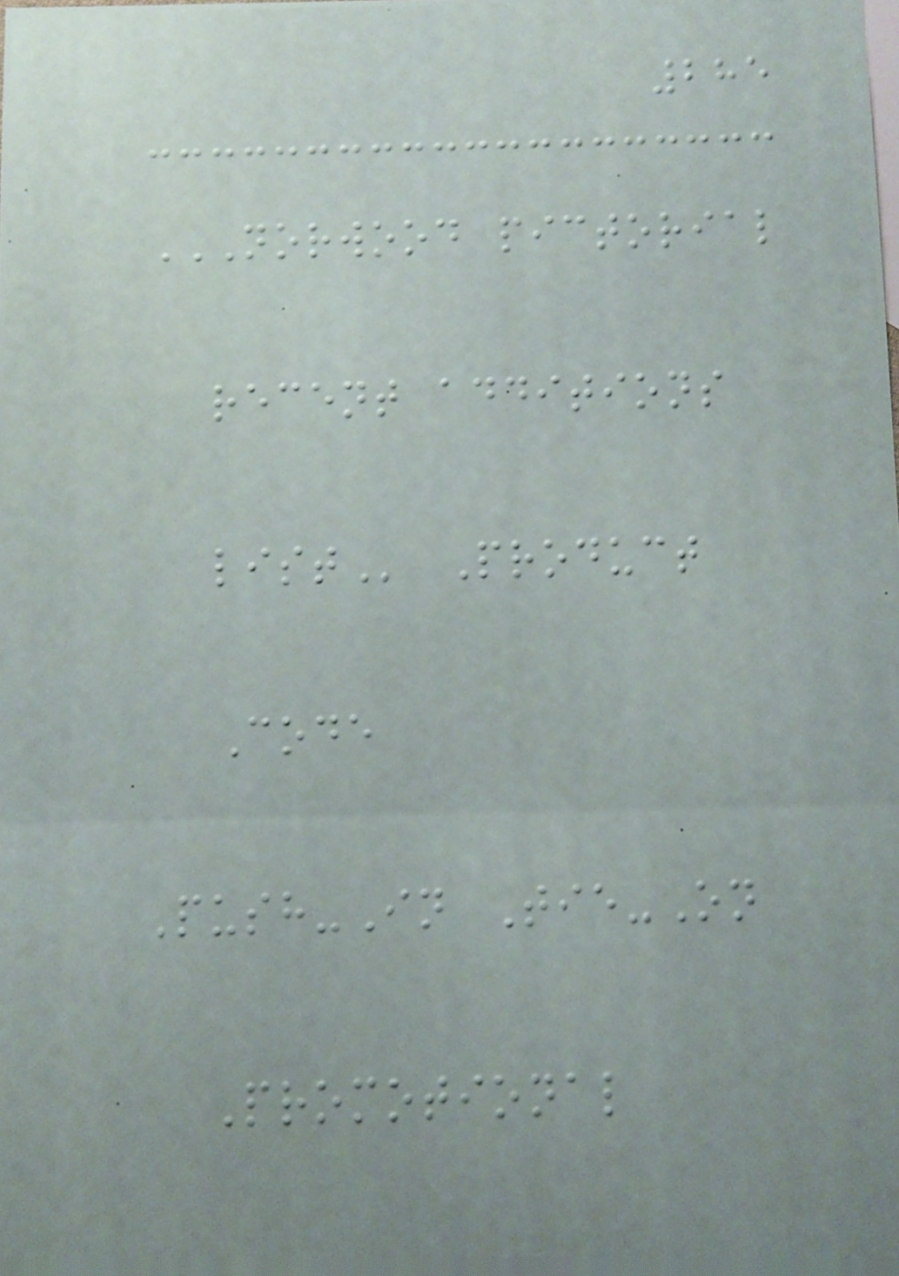285
NORWOOD PICTORIAL
RECENT ADDITIONS
LIST Product
Code
Push-In Tie-On
Promotional
